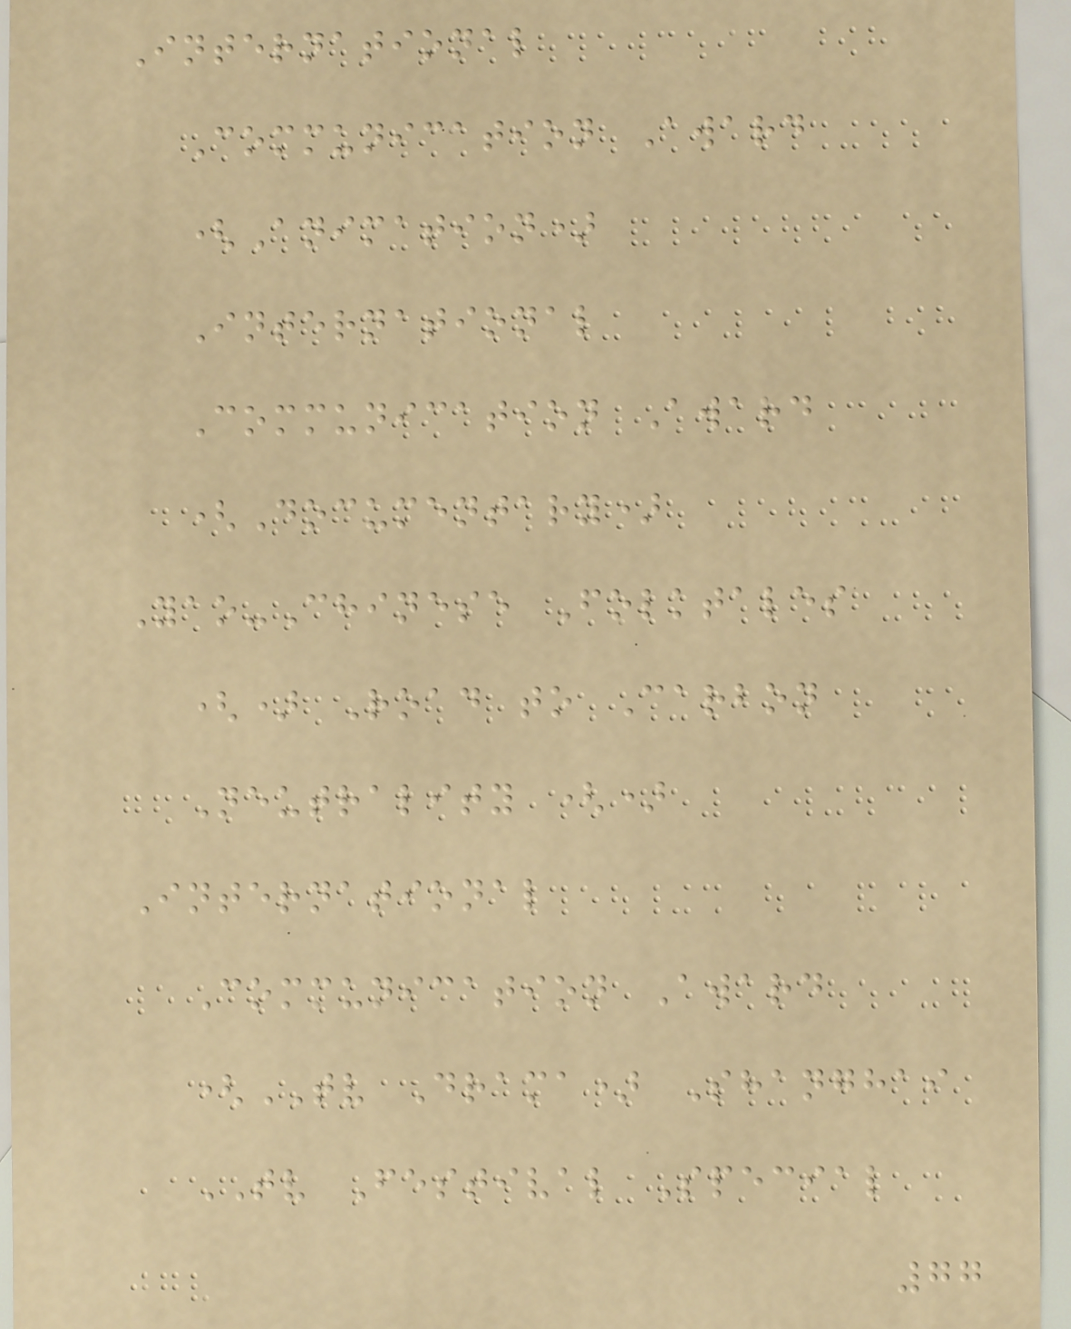International
Communication Award
(Animation)
International
Communication Award
(Documentary)
Yao-Chinese Folktales
() Road to Carbon
Neutrality ()
International
Communication Award
(TV Drama) Shanghai
TV Festival Special
77
